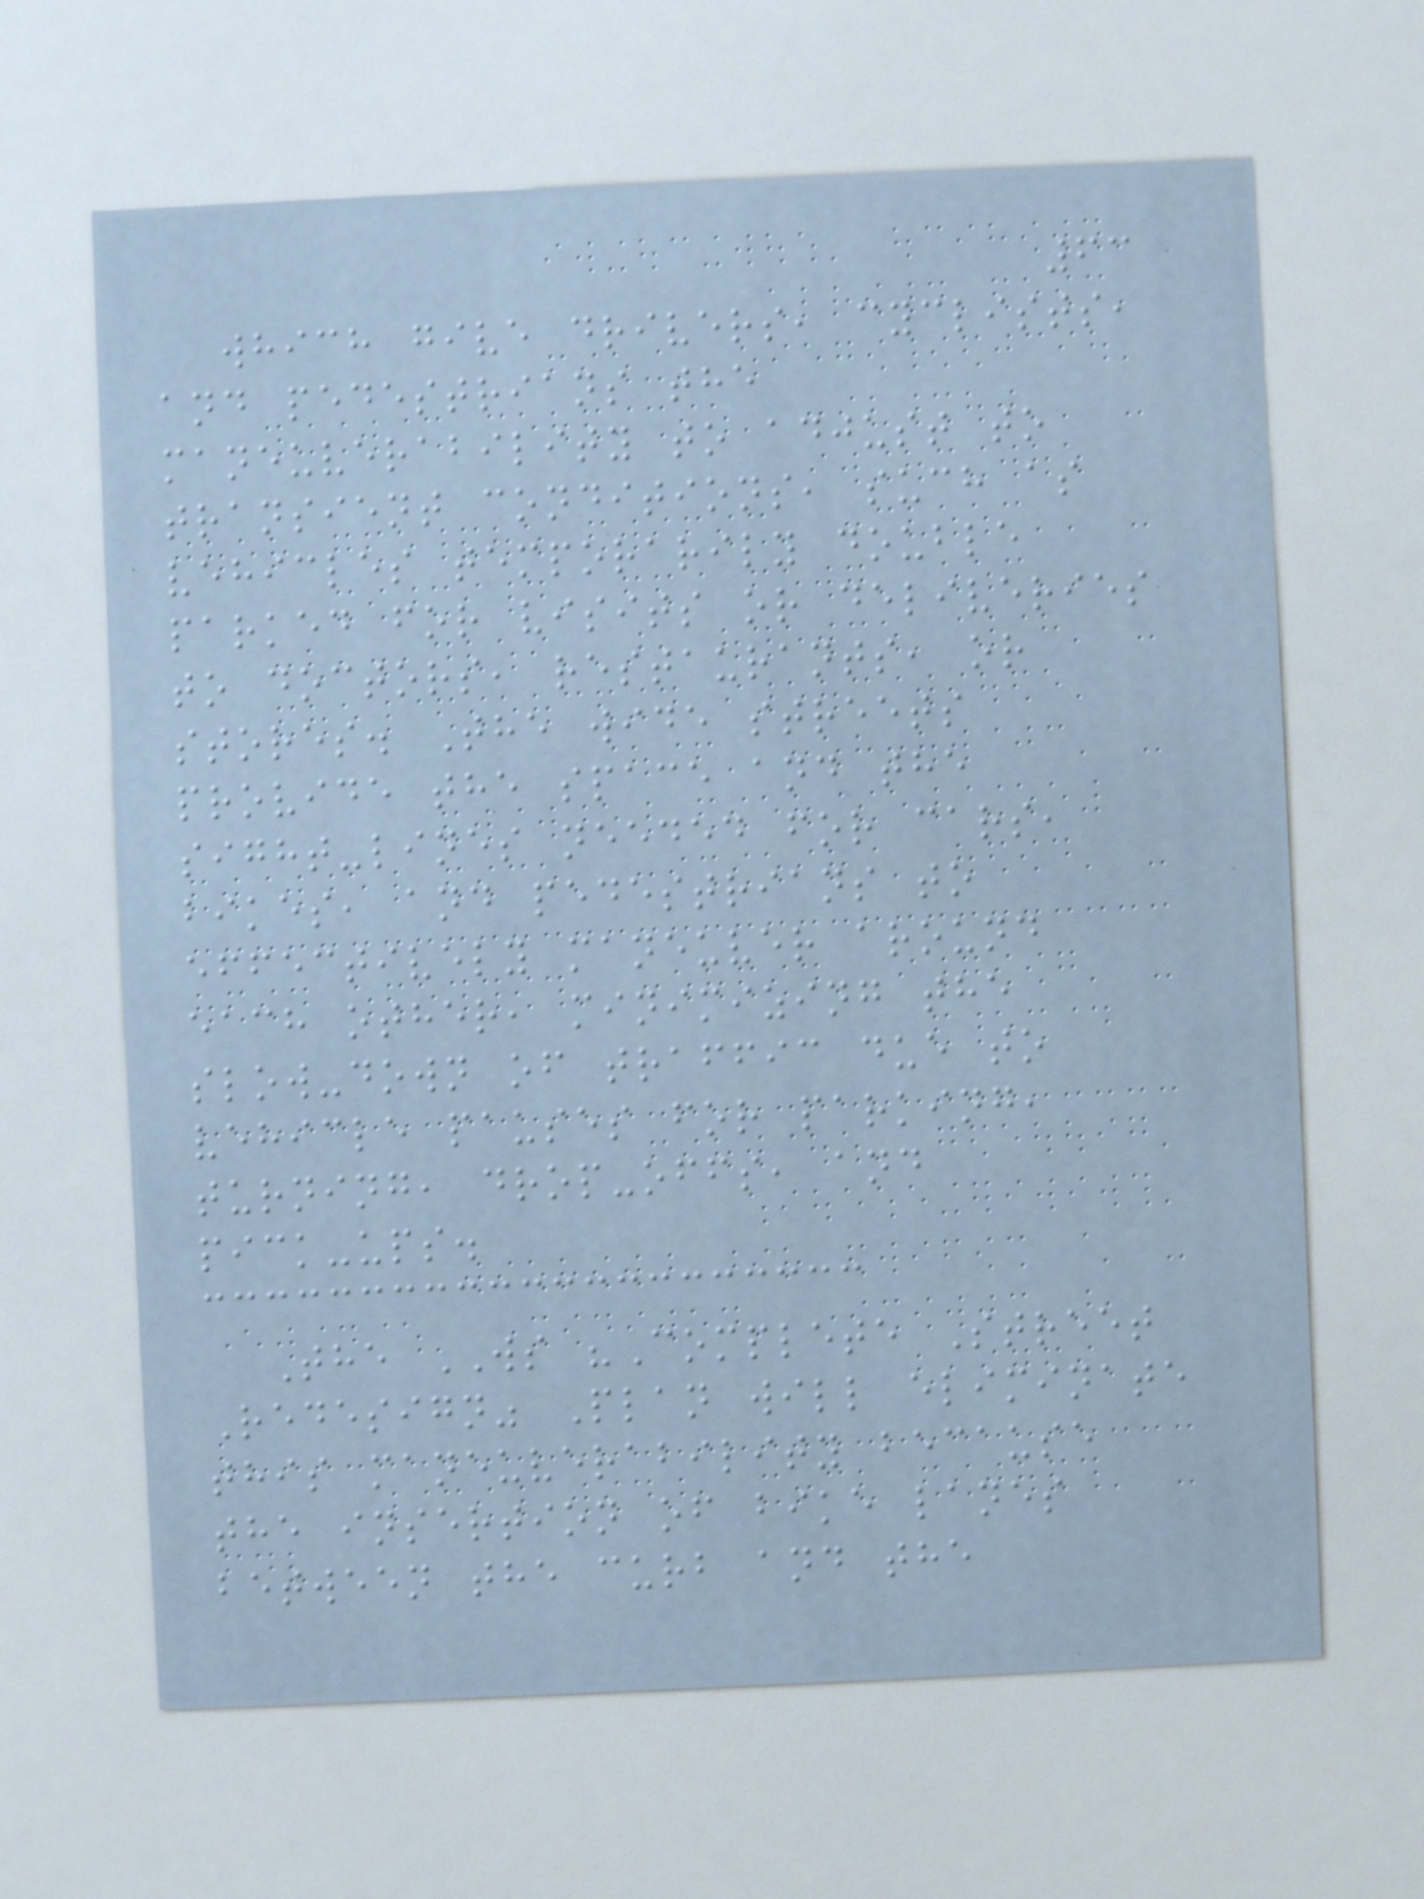63
which give drivers, cyclists,
and pedestrians the
maneuverability to adjust to
transient conditions, such as
vehicles temporarily double
parked for visits or deliveries
to doctors, restaurants, or
stores. The wide streets
provide the space and the
sight-lines needed for cars,
bikes, and pedestrians to
effectively maneuver around
each other, minimizing the
slow-down of traffic due to
vehicle pauses for parking,
turning, drop-offs, and
pick-ups.
The WS "Complete Street
Redesign" Plan will eliminate
this maneuverability because
the insertion of bike lanes
between the curb and the
